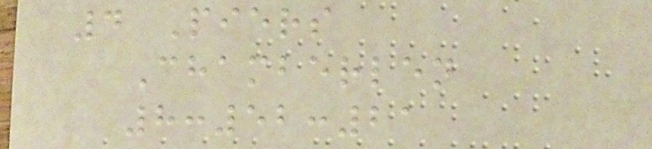4 Piers
Chamberlen
8:52:21
